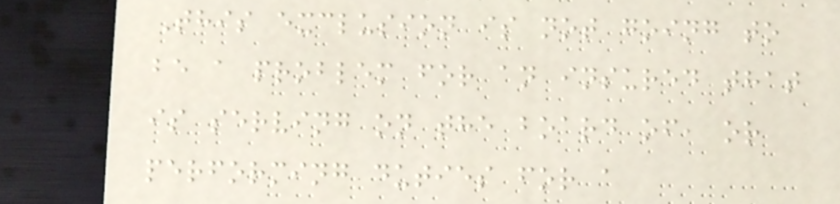This exclusion is not going to
be a problem for an insured that
is serving on the board of, or
performing duties for a
